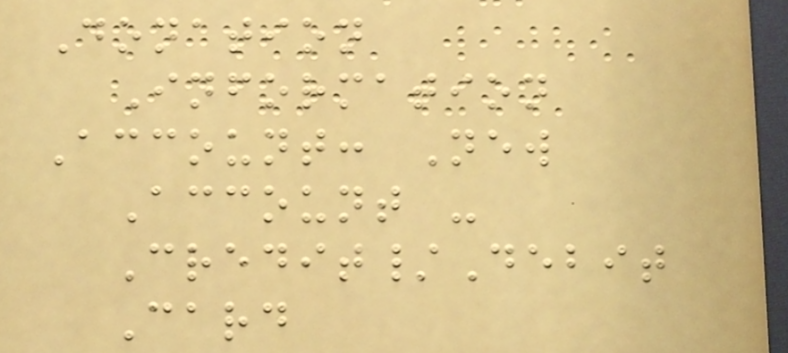Donation
Information
Account: New
Account -
Credit/Debit
Card
